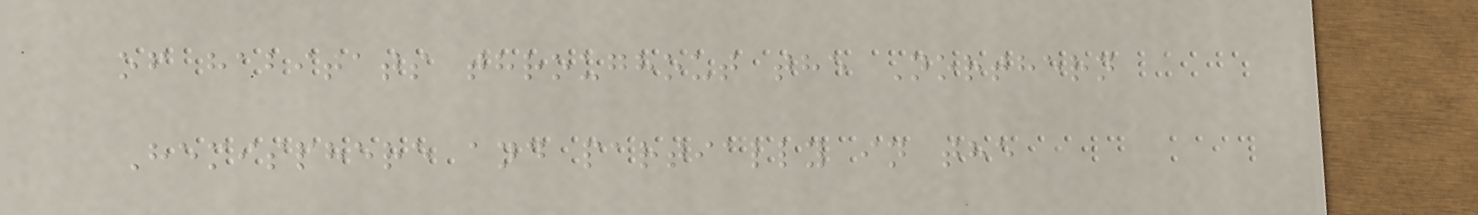of habitats throughout the Northern
Hemisphere and partially in the
